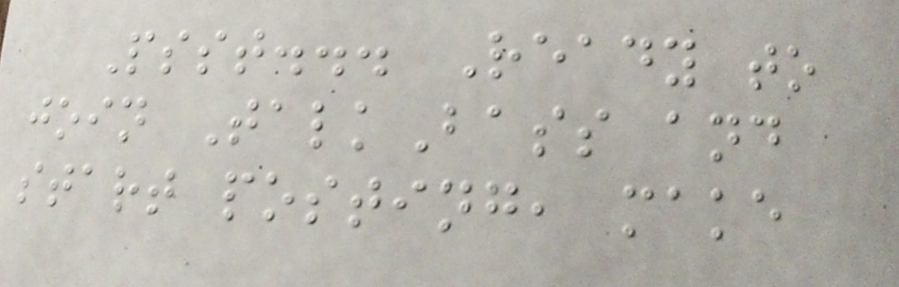Psst... Ready to
join TalkBass and
start posting, make
